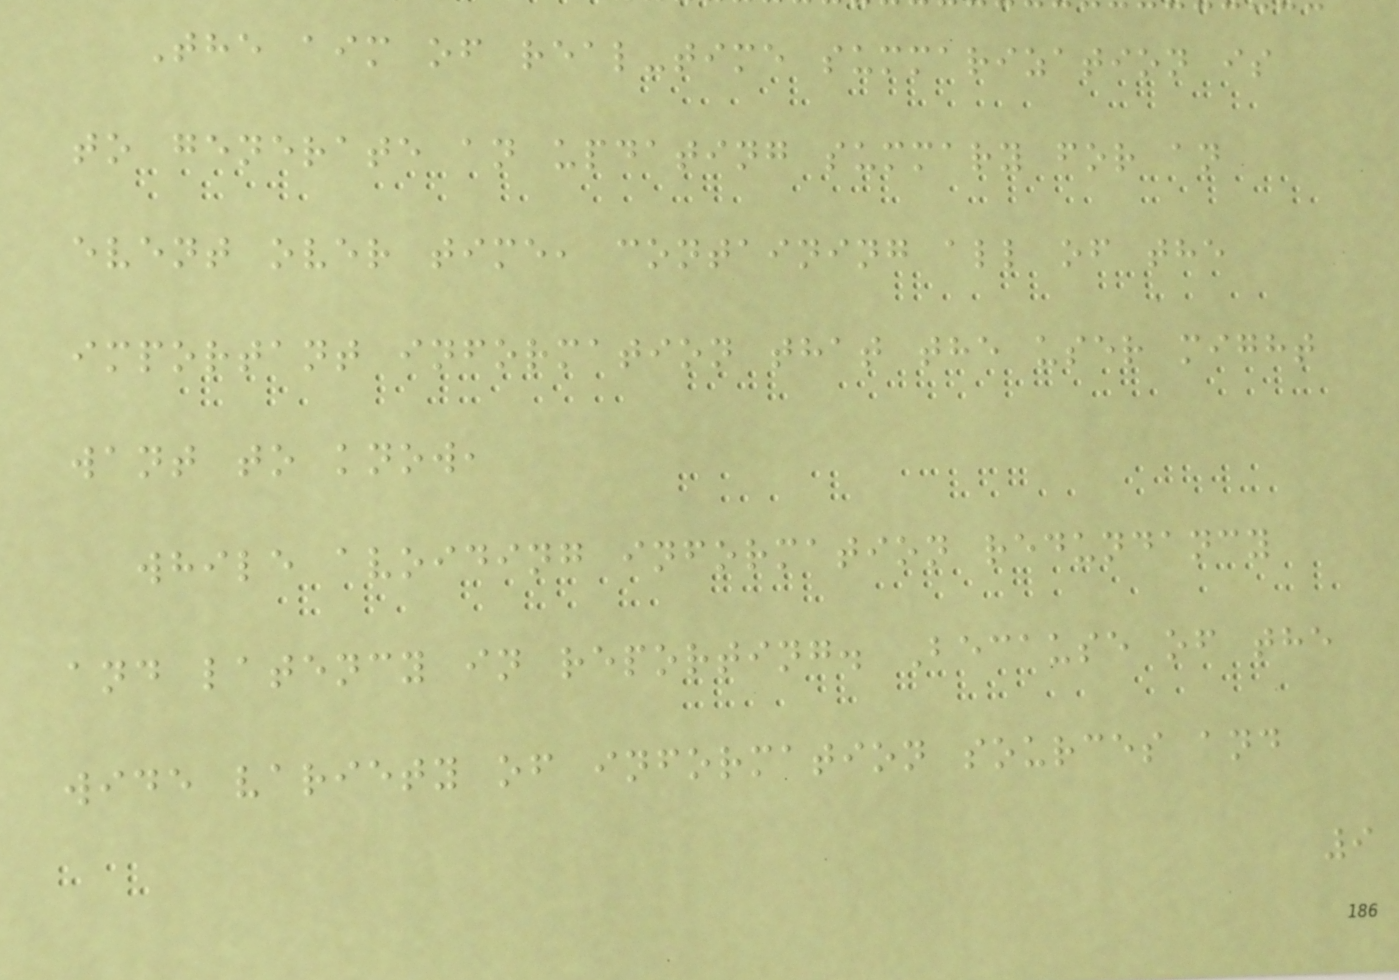The aim of real-time summarization is
to generate an updating summary for an
event over time, containing all of the
important information that the user might
want to know,
while avoiding information redundancy
and latency in reporting. Because of the
wide variety of information sources and
9
